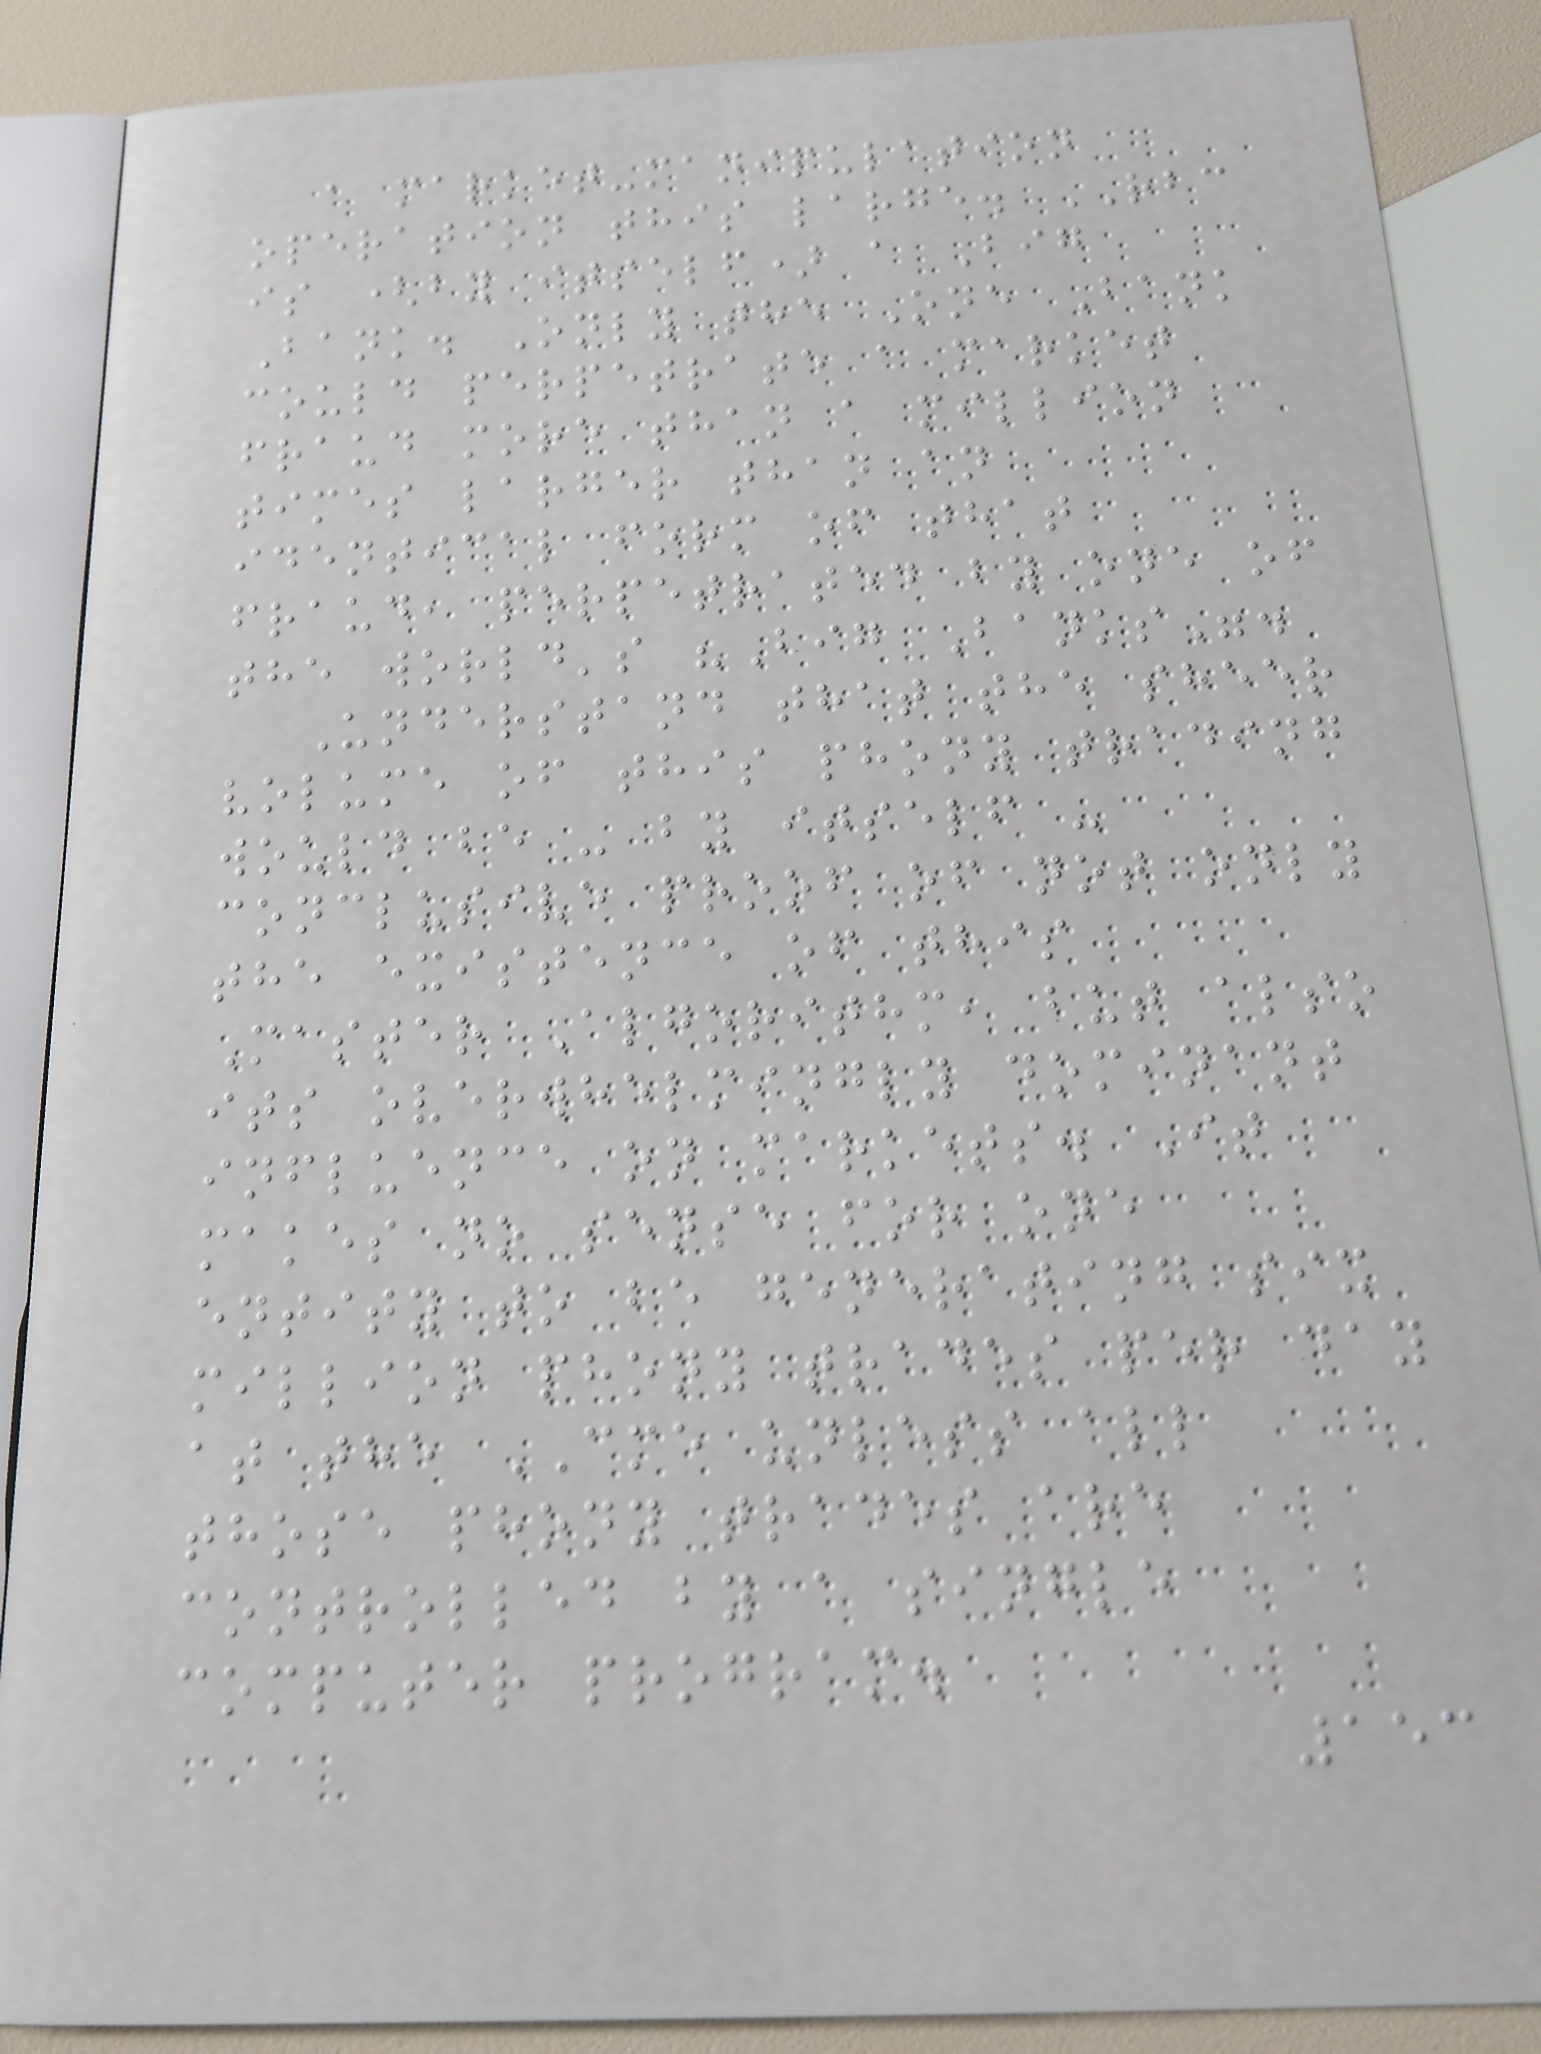a market-manipulation
operation this large. RBC
is (by itself) a Big
Bank. Only the One Bank
could perpetrate a market
fraud more than a million
times larger than an
identical form of that
fraud, perpetrated by one of
the world's "Big Banks".
Understand that the sheer
volume of this phony trading
would be - by itself -
conclusive proof of not only
the existence of this
Master Algorithm, but also
its overwhelmingly dominant
influence on markets. It
makes no sense for one
entity to be generating six
million phony trades per day
at the CME unless all
those phony trades are
controlled by a single
computer program.
153
